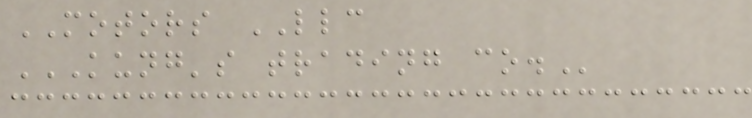MOTORS LLC
KUNG'S TRADING CO.
